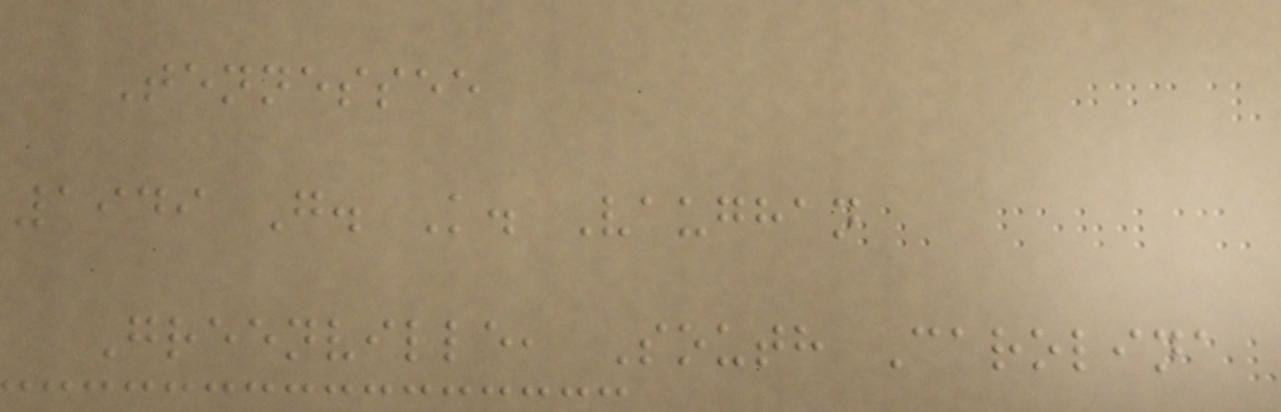Tennessee
1949 G. K. Vaughan
Greenville, South Carolina
